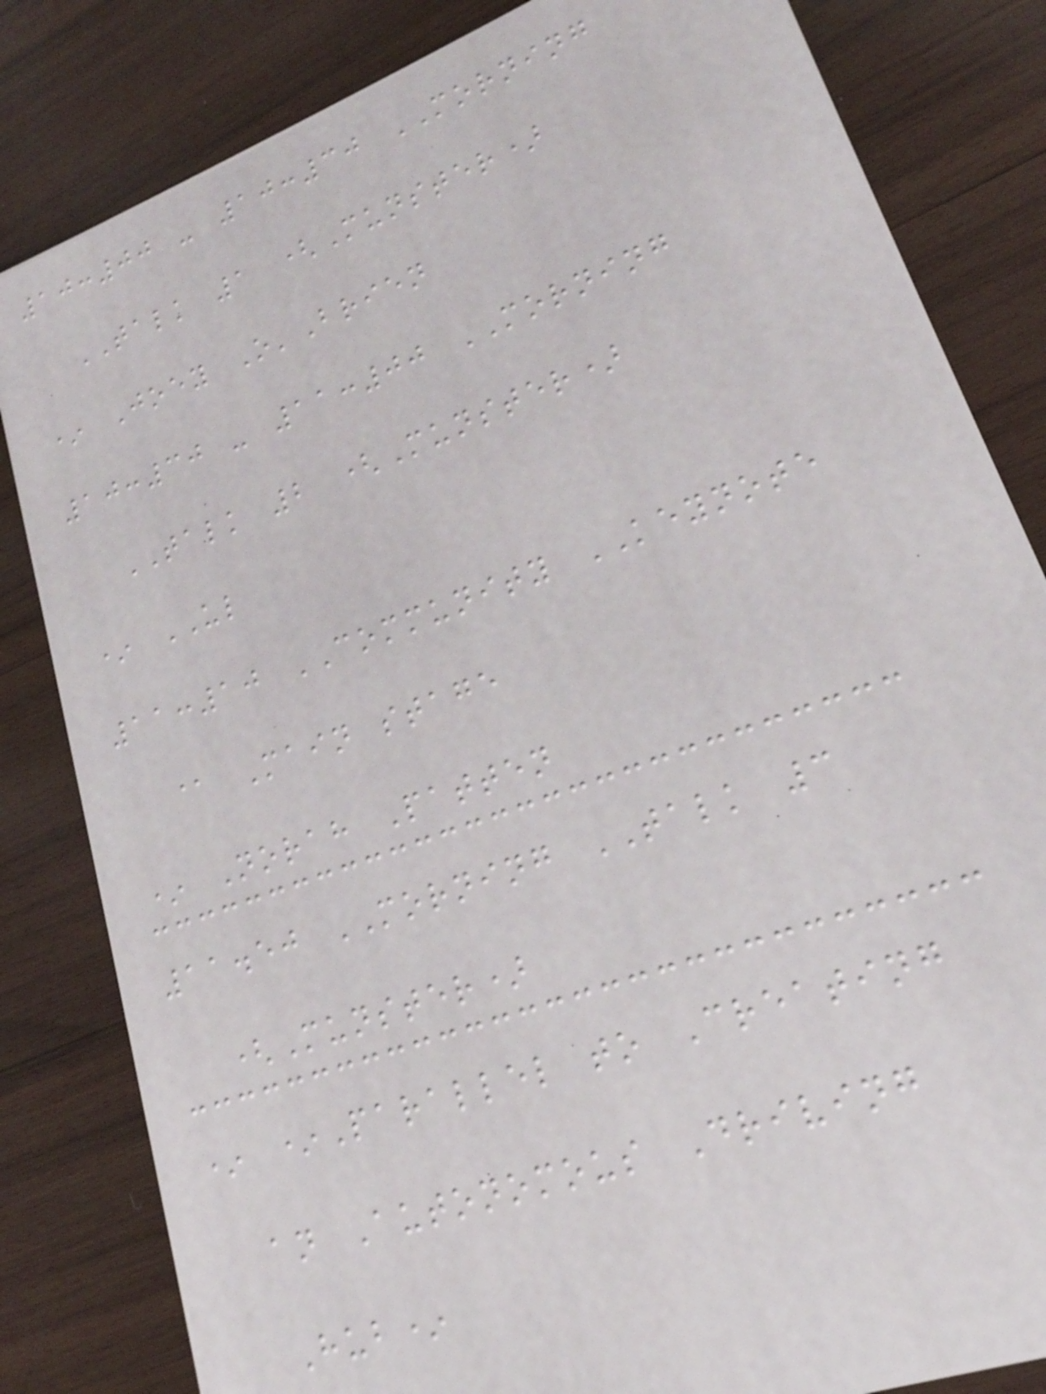10:00 - 10:30 MORNING
TALK 1 (Munster)
* Joey O'Brien
10:30 - 11:00 MORNING
TALK 2 (Munster)
* UL
11:10 COMMUNITY KEYNOTE
@ Main stage
* Norah Patten
11.50 MORNING TALK 3
(Munster)
* *Parallel to Creating
an Autonomous Driving
Hub*
